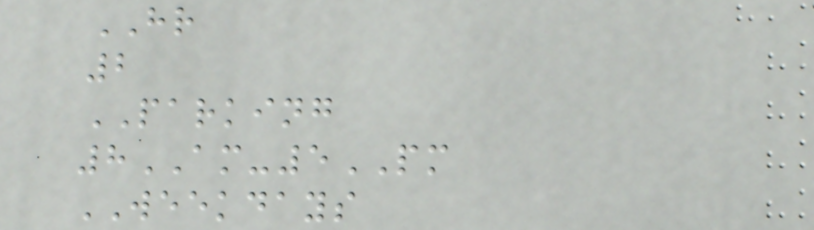HR
2
PARKING
8AM-5PM
WEEKDAYS
